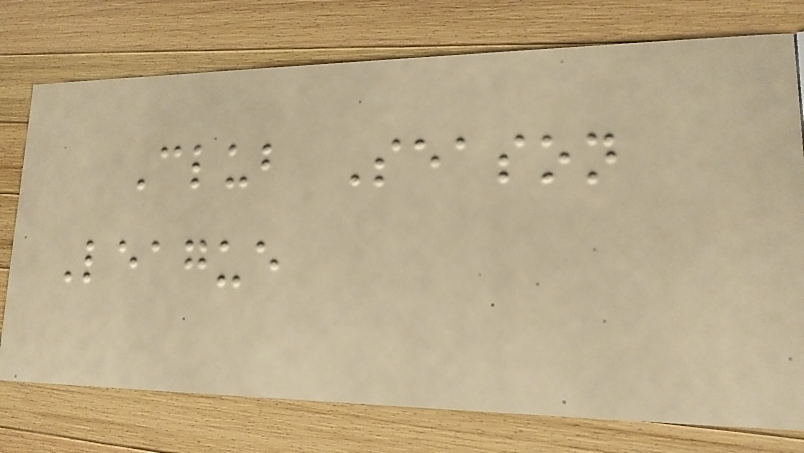Club Season
League
